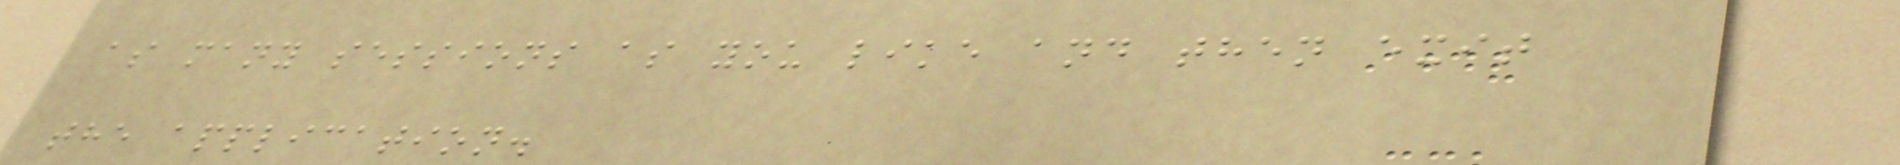as many sessions as you like and then exit
the application.
